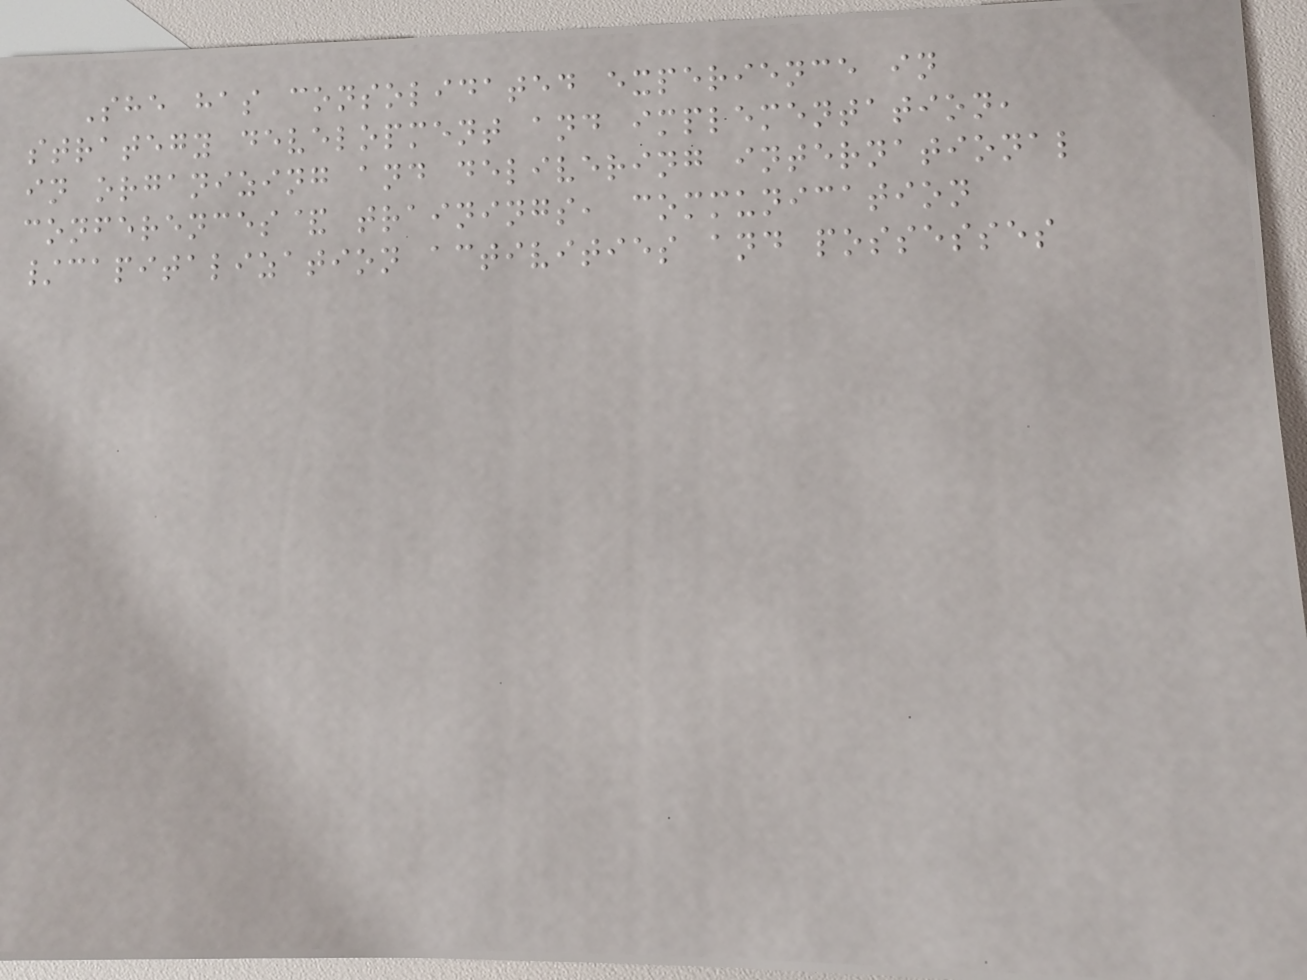She has consolidated experience in
strategy development and implementation,
in organizing and delivering international
conferences& trainings, communication
/capitalization activities and possesses
